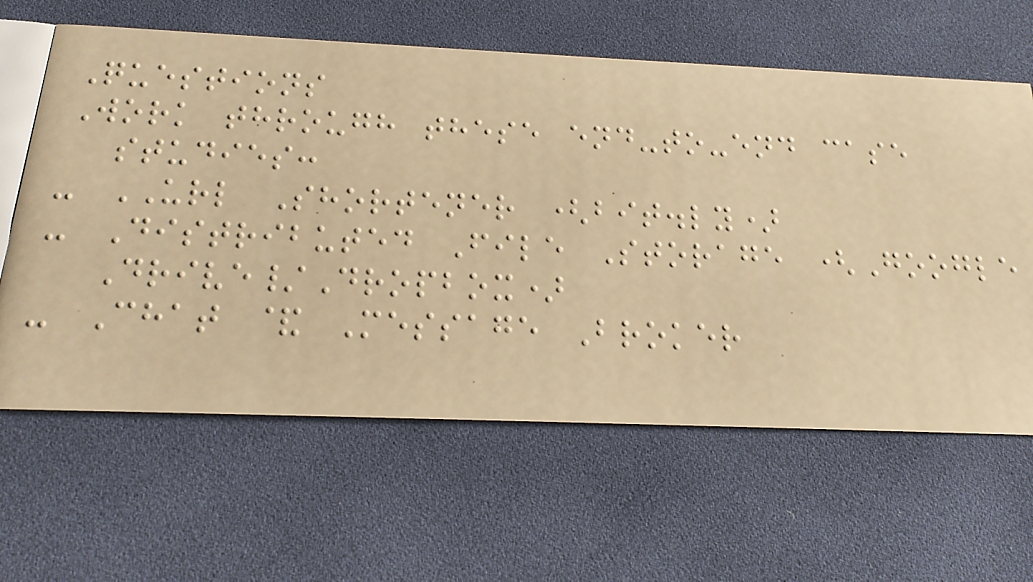Questions
Work through these end-to-end case
studies:
- URL Shortener (bit.ly)
- Distributed File Storage (Google
Drive/Dropbox)
- Chat & Message Broker
